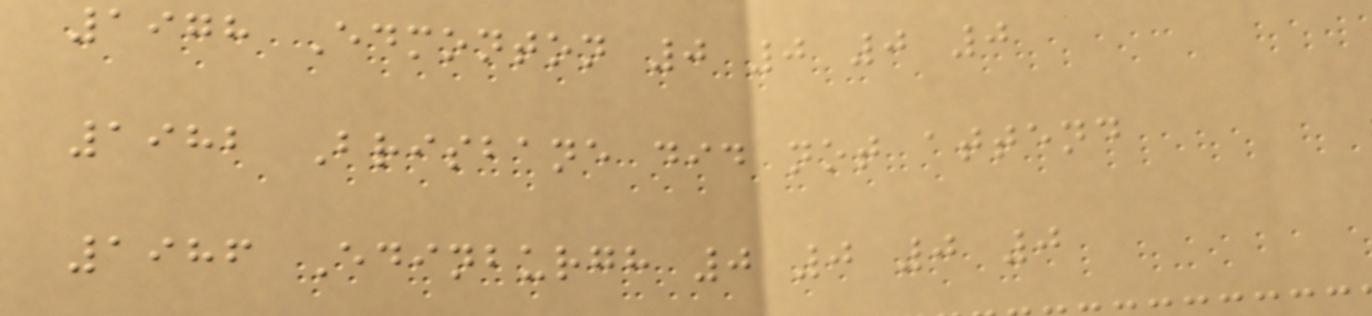1978 Edmonton 0 0 0 0
1982 Brisbane did not attend
1986 Edinburgh 0 0 0 0
